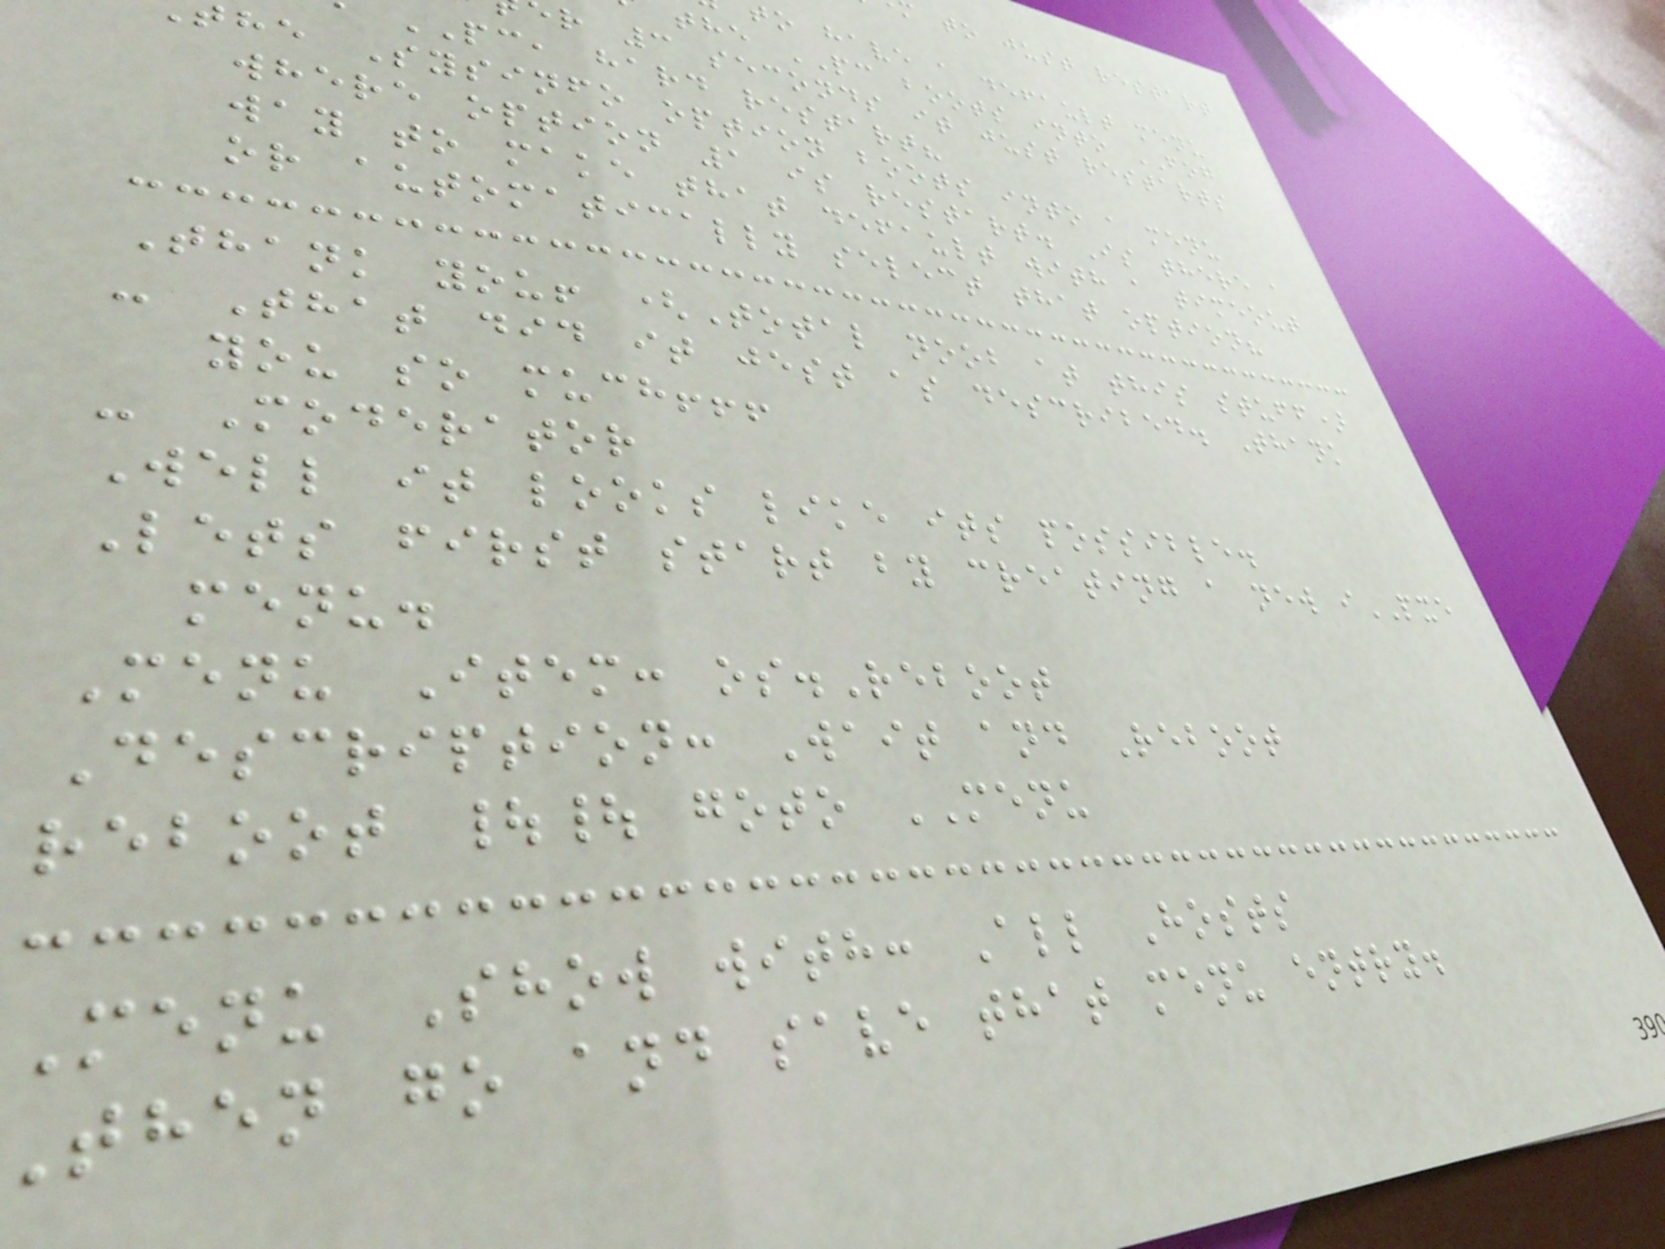to just restart
to have a default menu
the PC boots into FOG
r 3 seconds it just restarts
PC, hard restart?
he Sysinfo option boots into a menu
where option 1 is restart. Is there a
way to make that default with a timeout
or automatically select that option?
Thank you! (Total noob at this stuff)
- That did it jest as described. Thank
you so much!!!
- Moderator
Well it looks like its possible.
Lets first start by creating a new iPXE
menu.
Menu Item: os.Reboot
Description: Wait and Reboot
reboot || goto MENU
Menu Show with: All Hosts
then go and save that menu entry.
